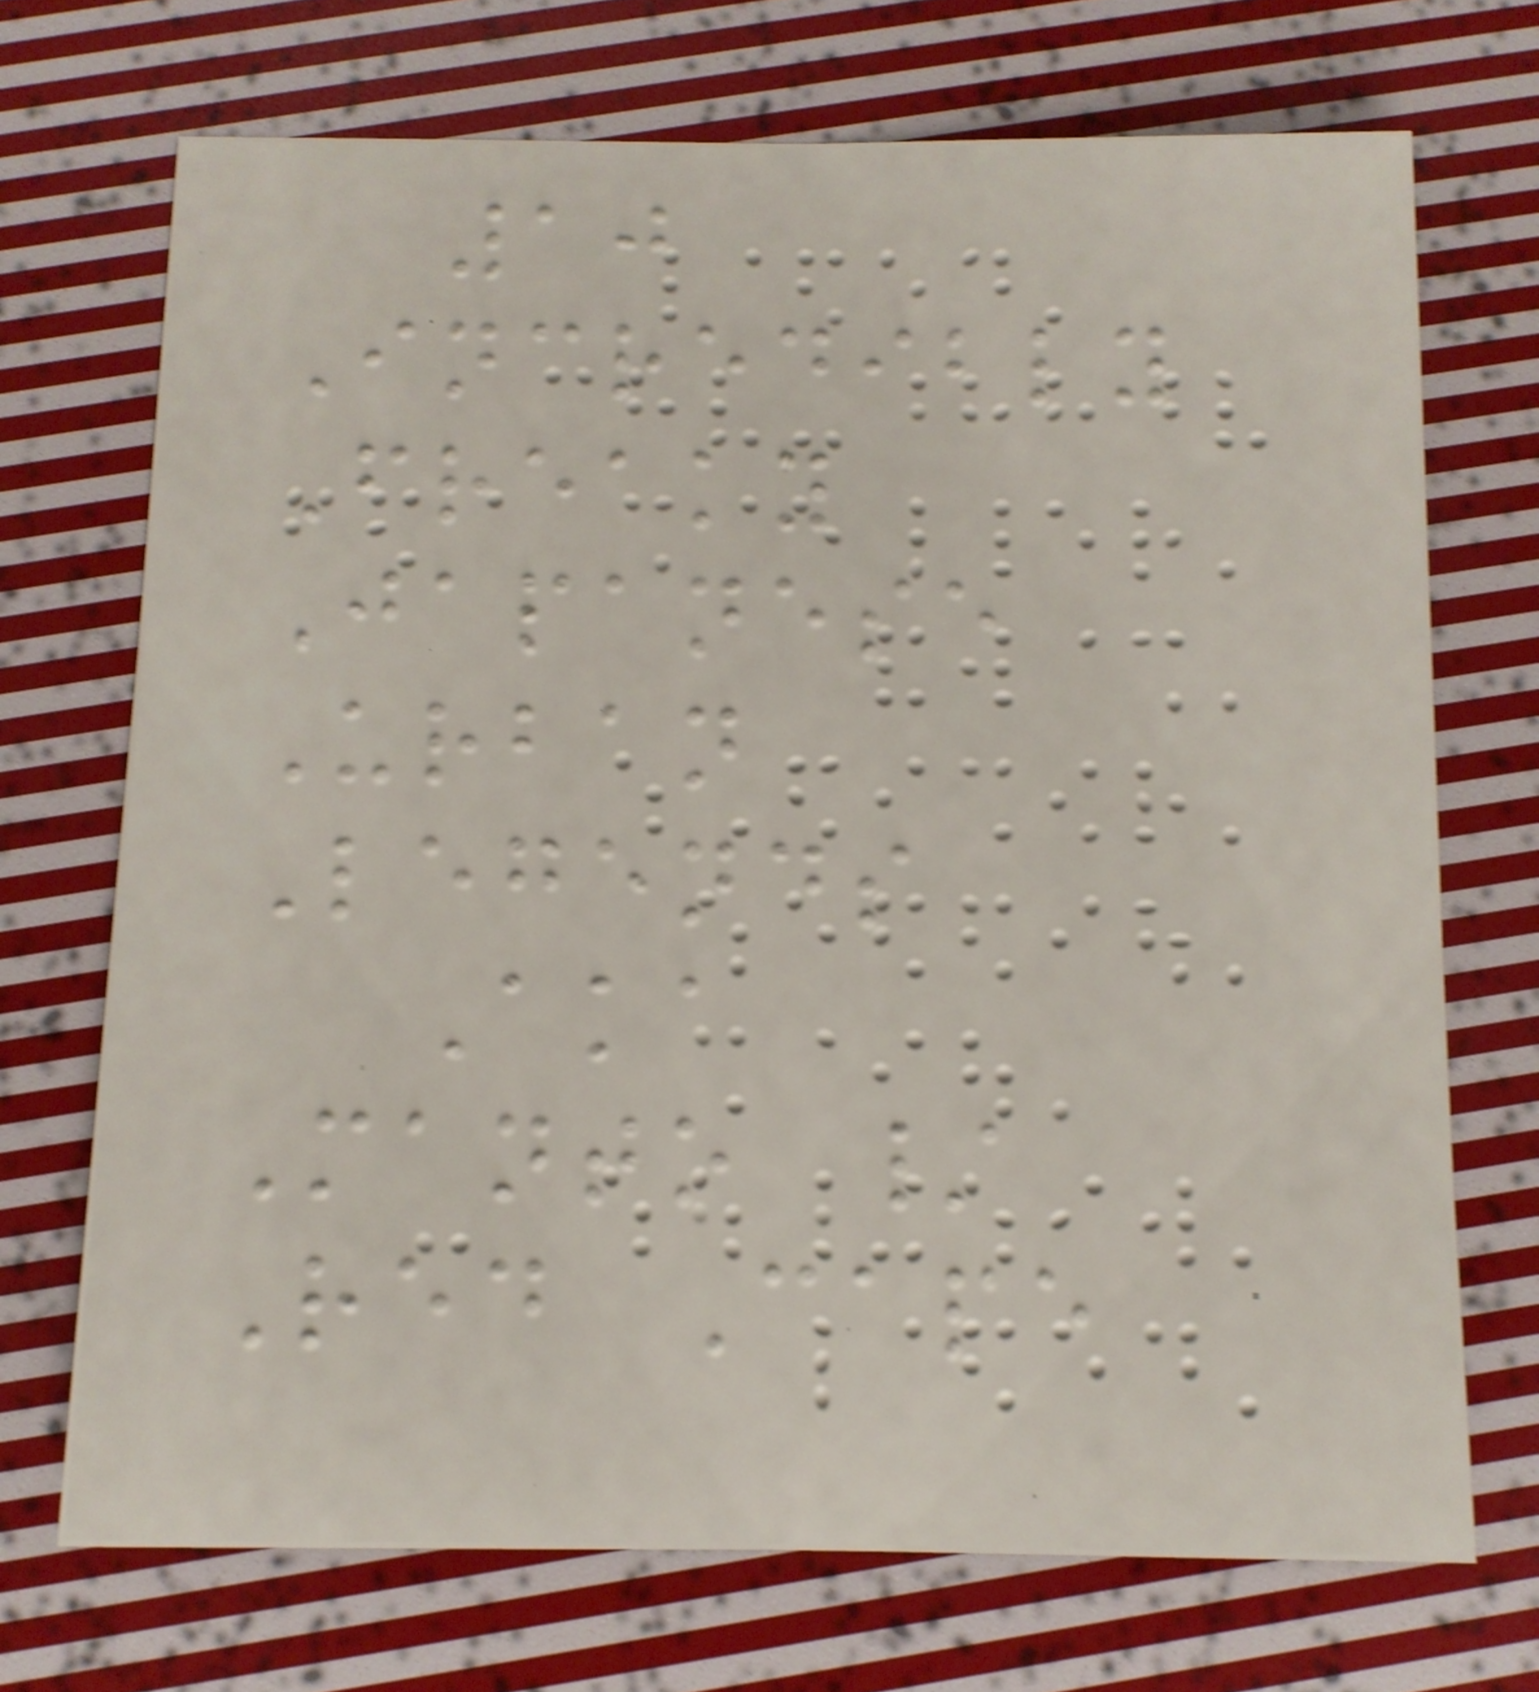10
Incredibly
Freaky
Japanese
Urban
Legends
Aka
Manto /
Red Cape
